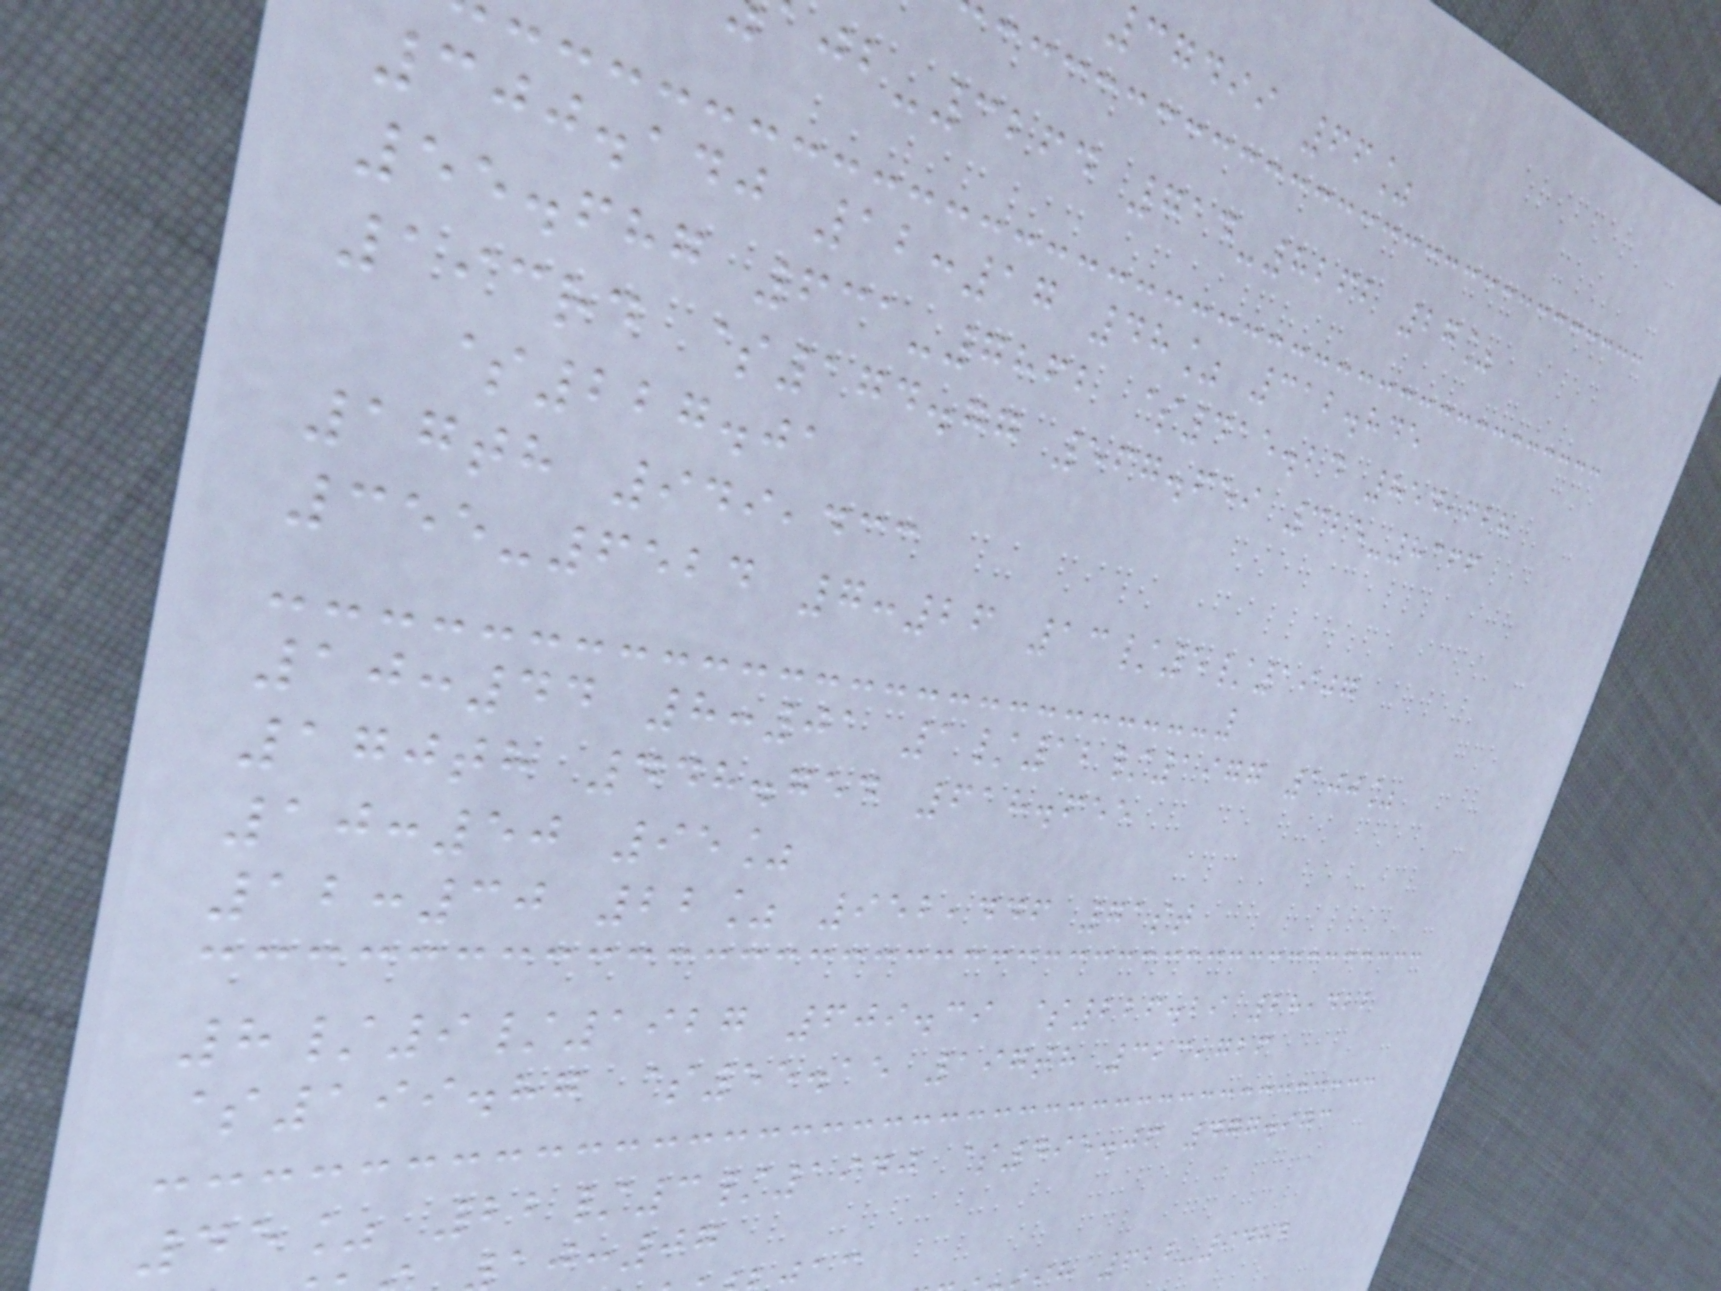cgdii 66%
-3264 714-8262 27%
300.140 12:17 48% 312.845
55.687 631-7862 $415.24 854,628
193rd $174.77 567.659 325-8366
$227.01
17th 949,433
355-6524 7:26 13/5/1907
10:44 8:01 1/12/1977 100%
170th 448.754 618.655
10:50 95%
12:30 22% 952,446 71st
8/9/1927 609.39 $226.29 28,422
$199.87 $55.15 197th 323,726
45% 22/3/1940 $495.06 477.973
:07
h 622-9484
